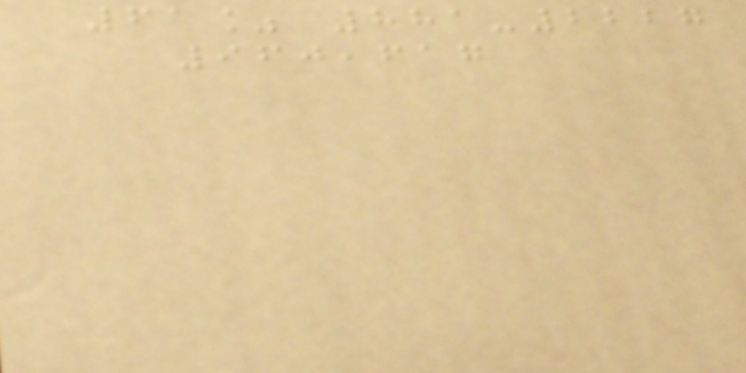61% 881-2227
960,617
